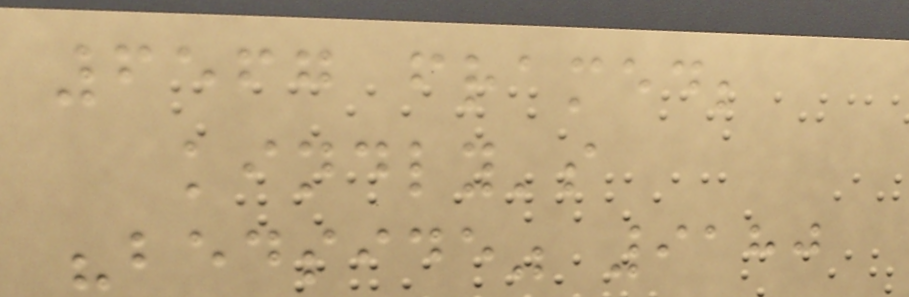6567 framed;
kindly's
"bedside" 9180
